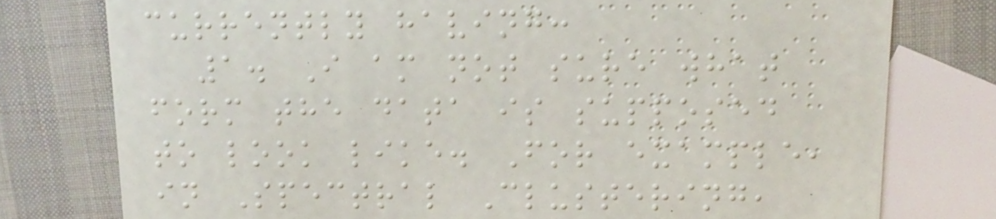currently having:
1. I am not sure what
form the data is supposed
to look like. For example,
in Spectral Clustering,
